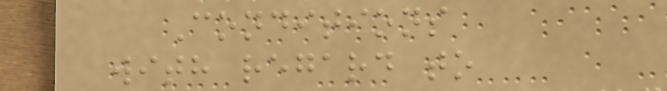Conditions
with regard to
